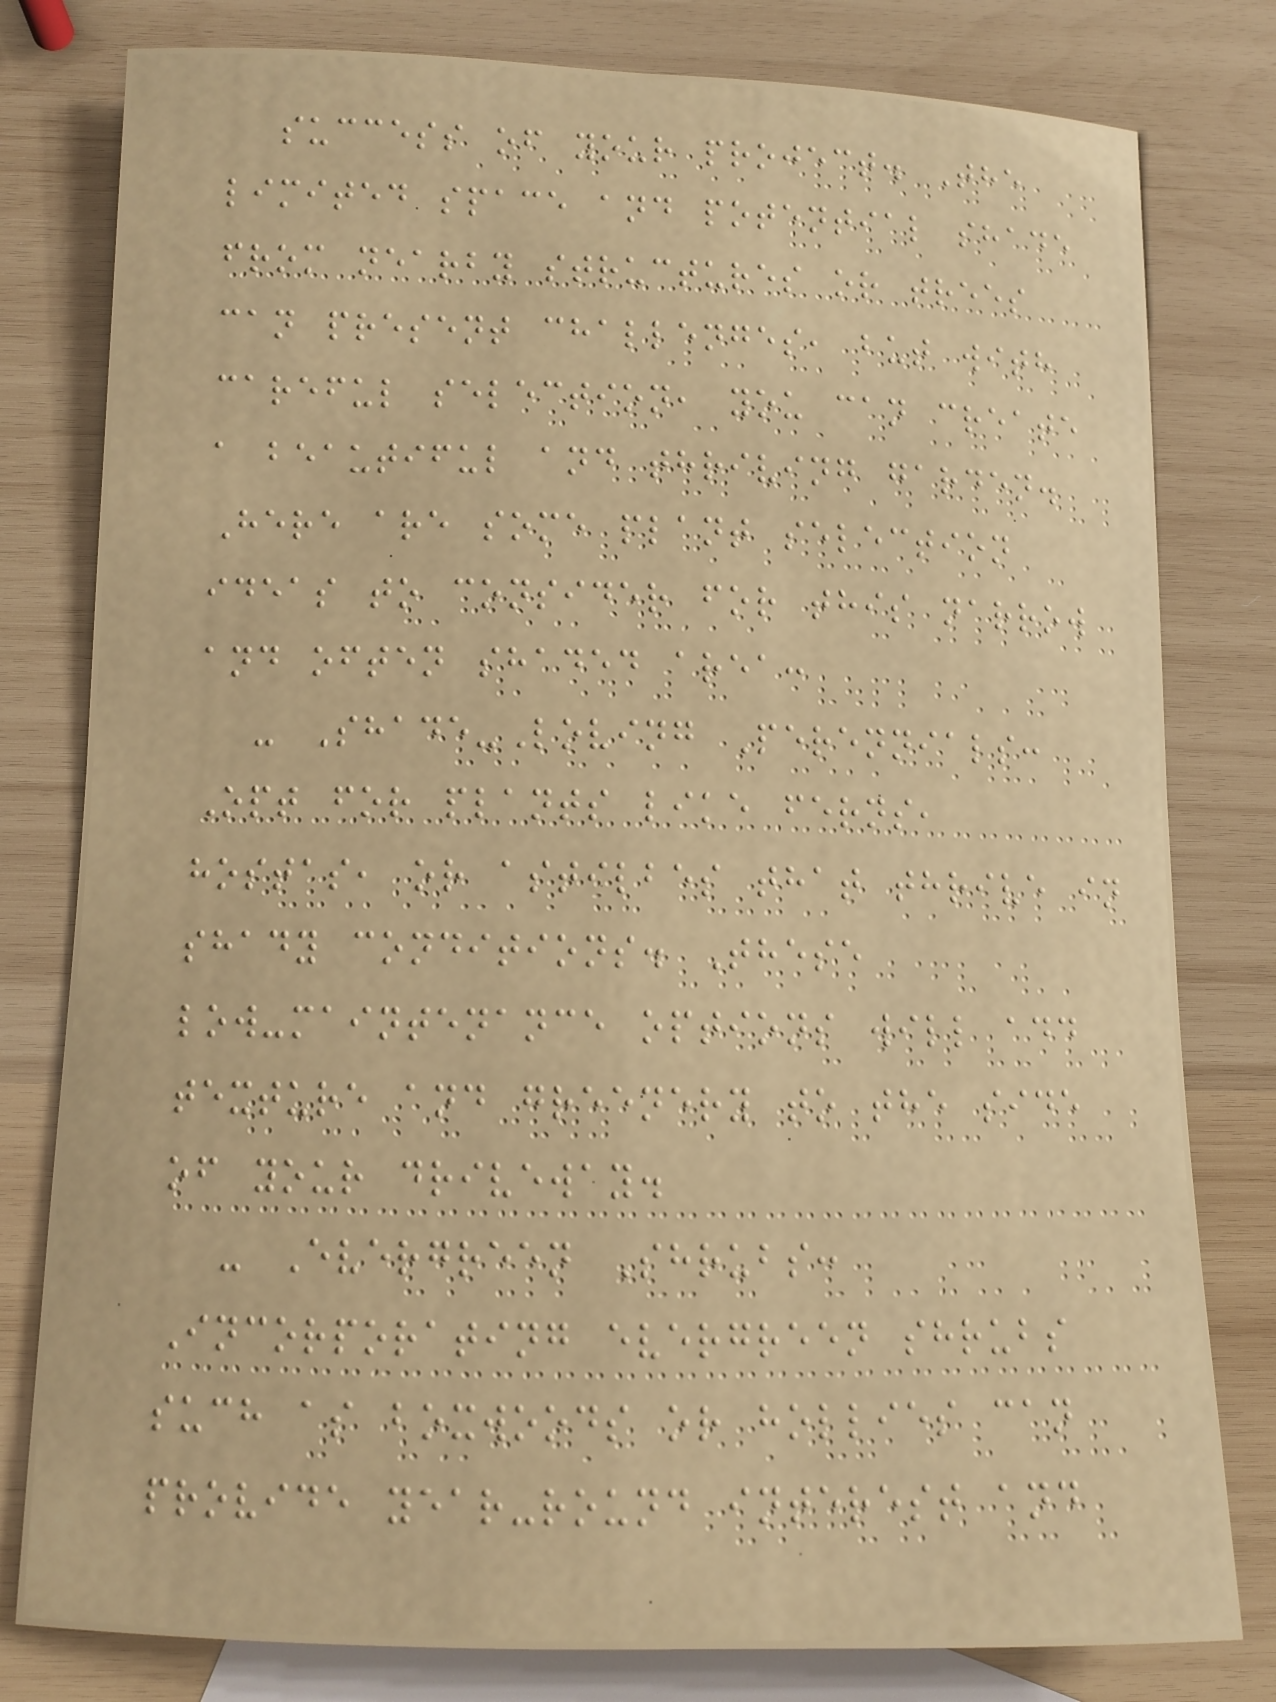success of your project. The
limited space and potential shade
from nearby structures or trees
can present challenges, but with
careful selection, you can create
a beautiful and thriving garden.
Here are some plant selection
ideas to consider for this narrow
and often shaded area:
- Shade-Loving Perennials:
Opt for plants like ferns,
hostas, or astilbes that thrive in
shady conditions. These
low-maintenance options will add
texture and greenery to the side
of your driveway.
- Evergreen Shrubs:
Incorporating evergreen shrubs
such as boxwoods or hollies can
provide year-round interest and
